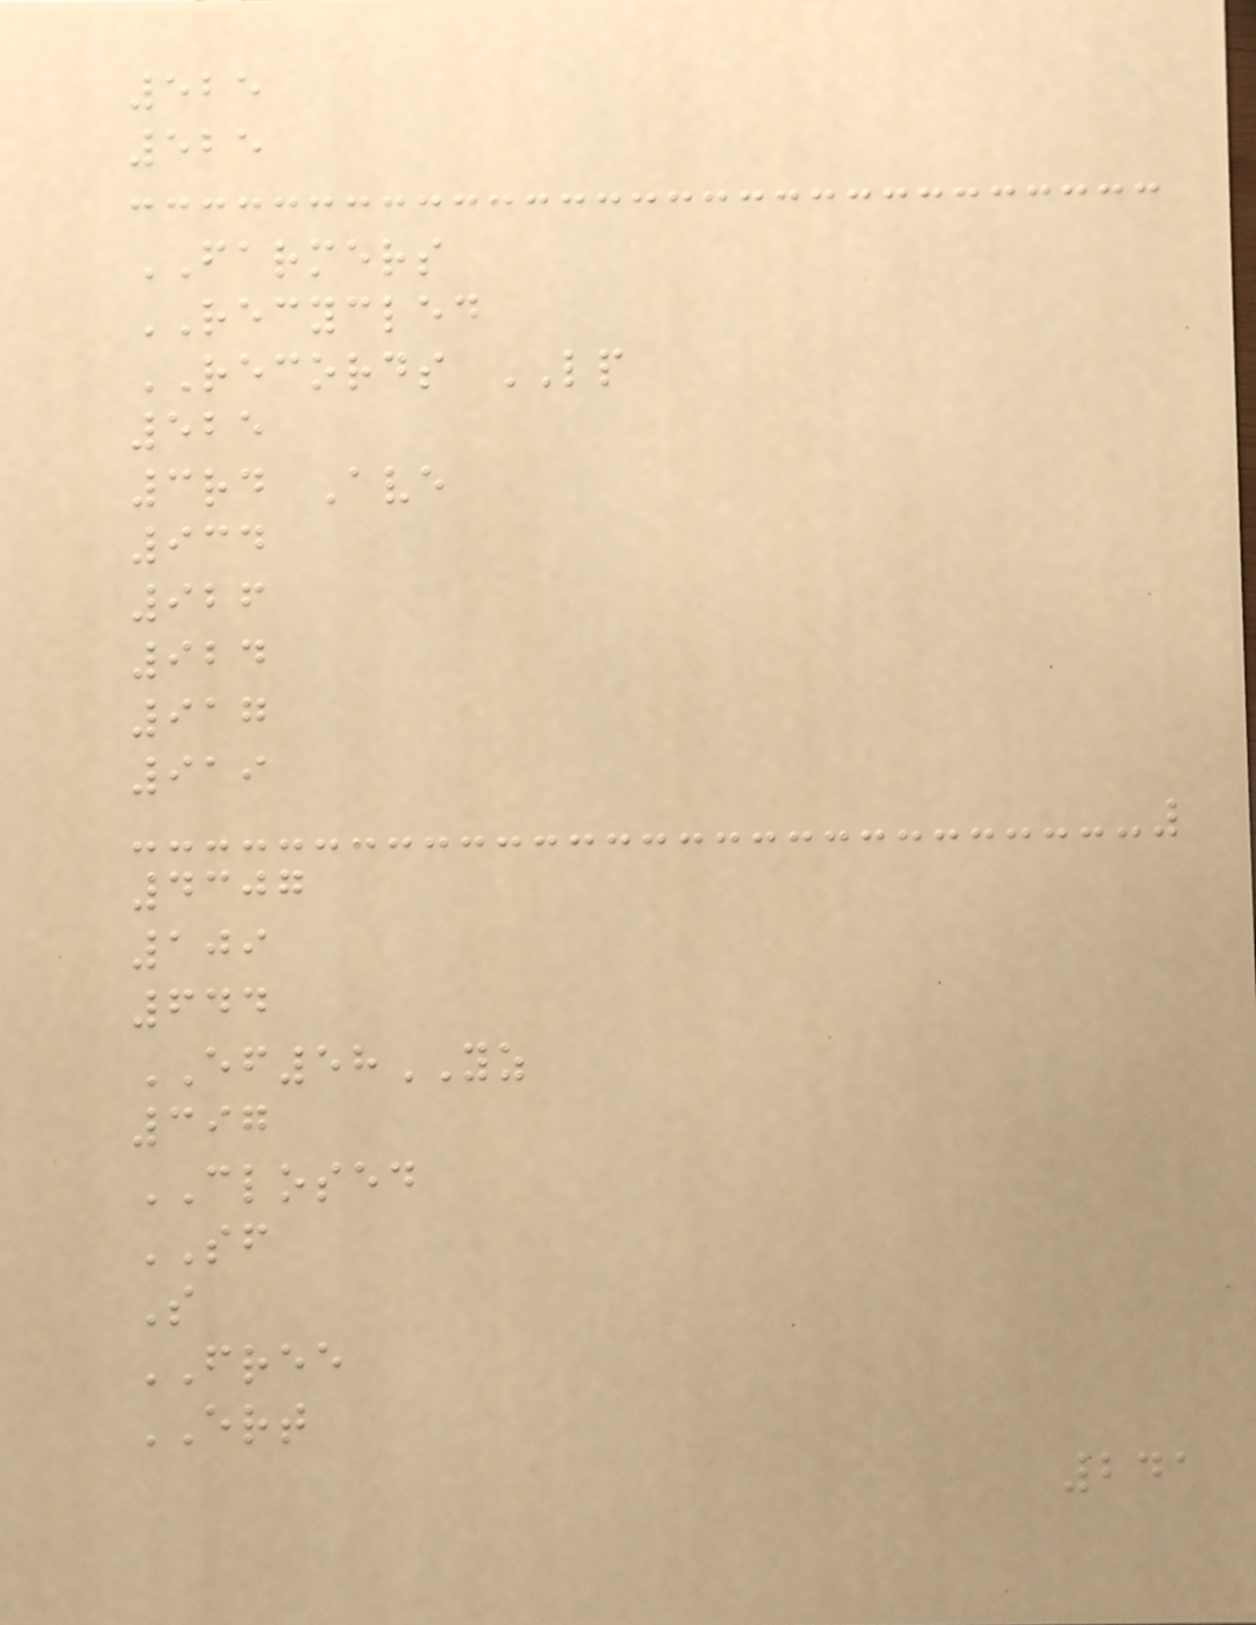525
525
FARMERS
RECYCLED
RECORDS LP
525
3rd Ave
934
926
924
917
919
4307
109
644
EF58YZ
397
CLOSED
SF
S
FREE
ERT
241
